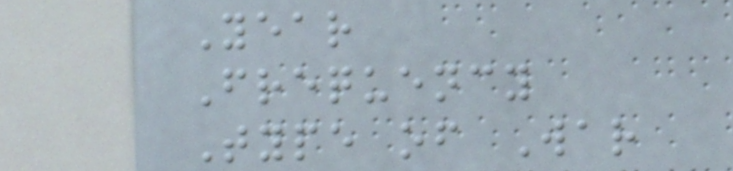Year
Frequency
Type of War
